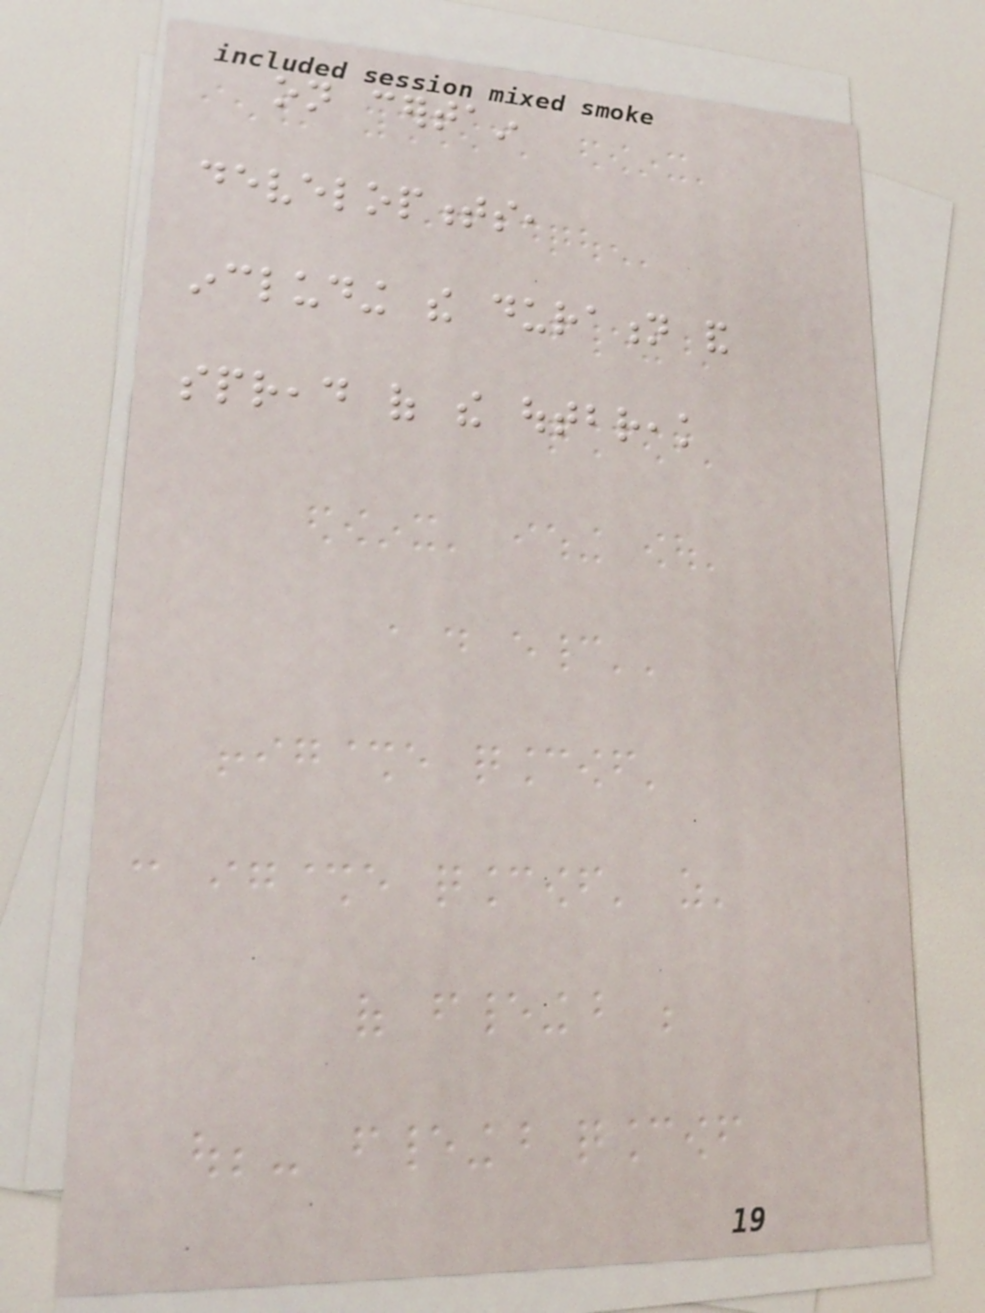on certain
developments,
including the duration and
spread of the outbreak
